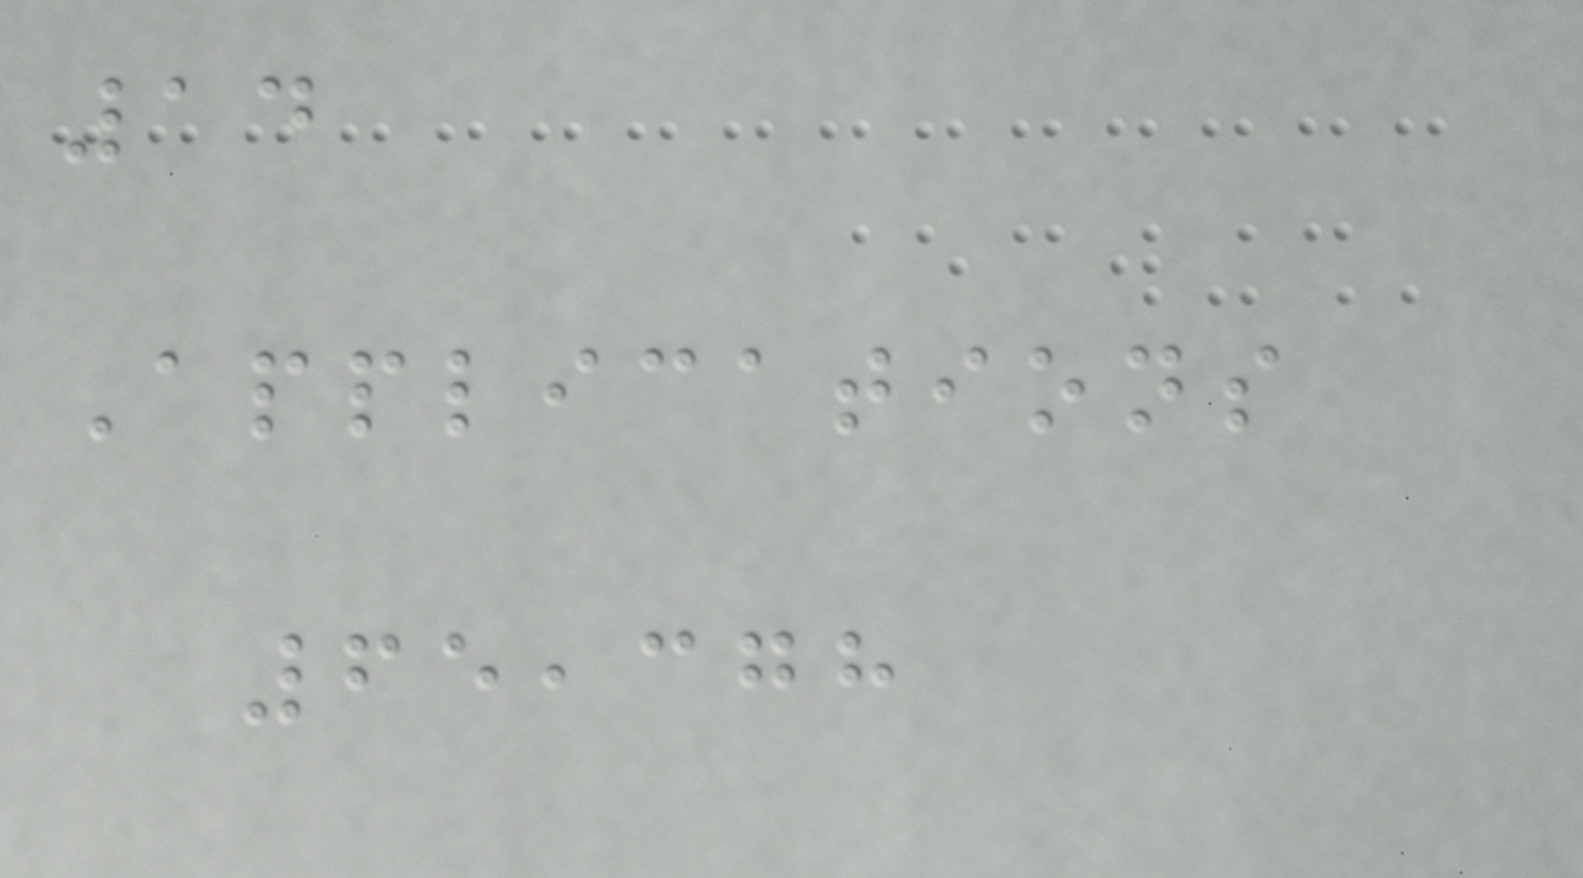14
Applications
65,378
